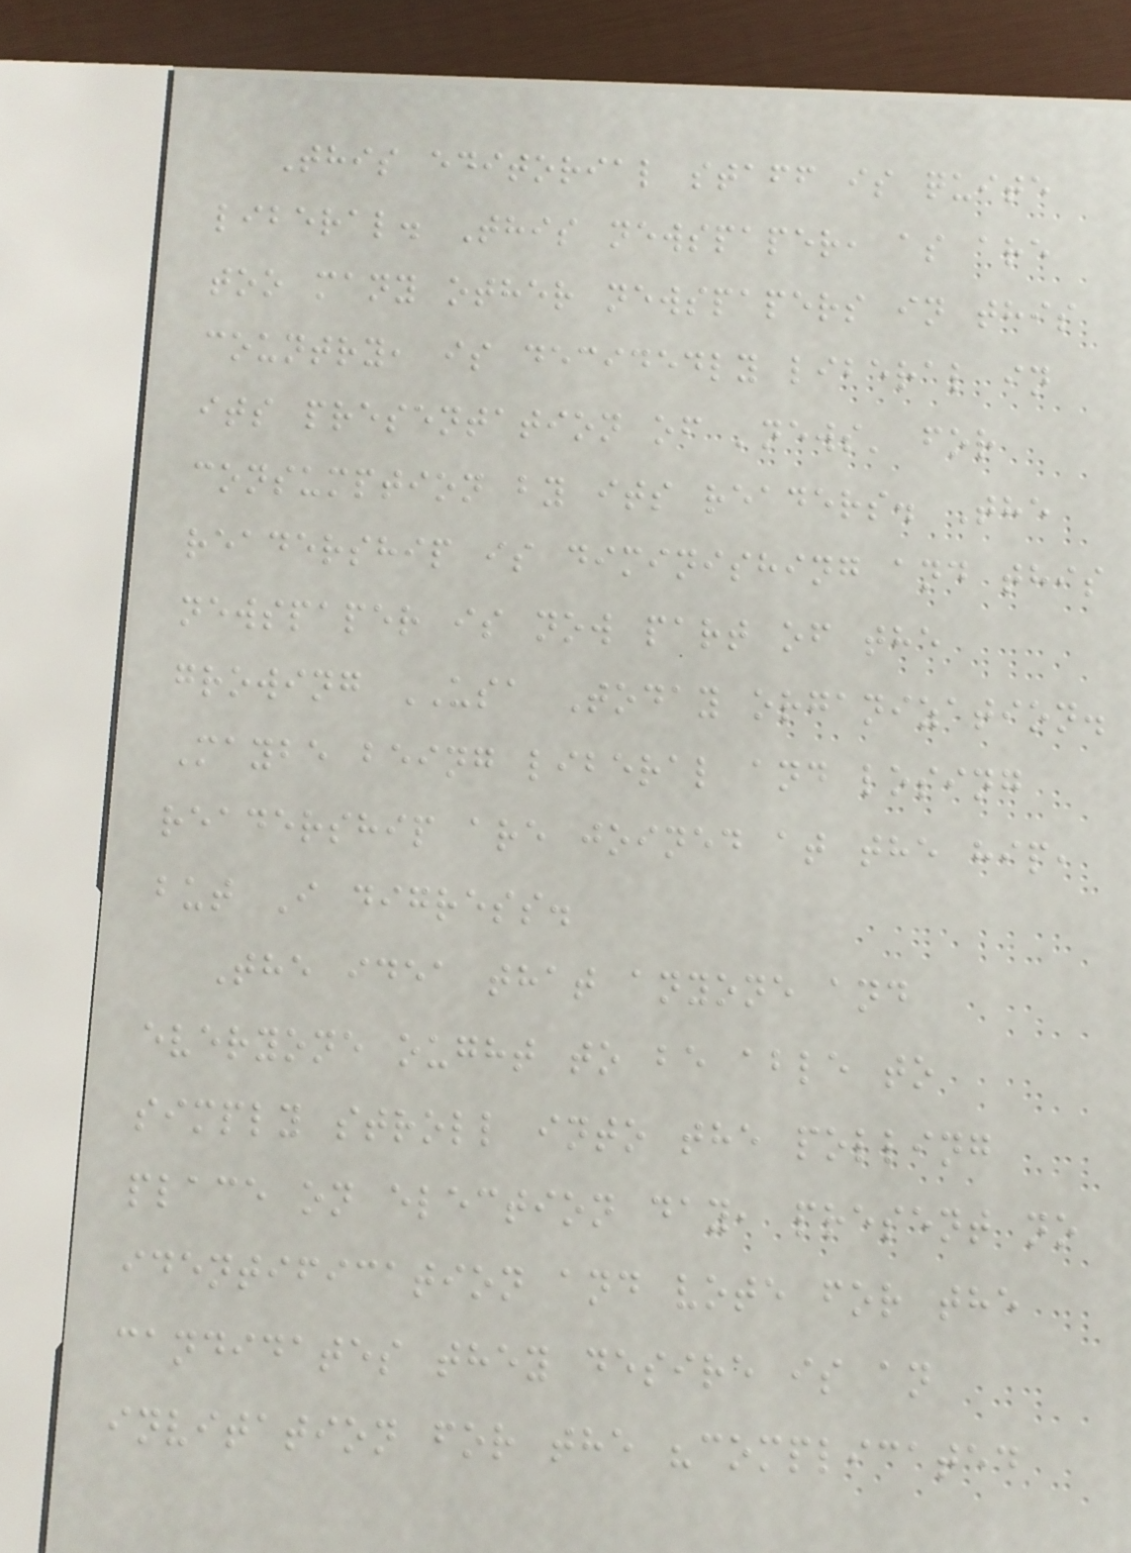This editorial staff is quite
liberal. This newspaper, as are
too many other newspapers in this
country, is decidedly liberal in
its presentation of 'news' for
consumption by its readers. The
readership is diminishing and this
newspaper is now part of the
growing USA Today organization.
Maybe being liberal and losing
readership are joined at the hip,
but I digress.
The idea that anyone and
everyone ought to be able to
simply stroll into the polling
place on election day, present no
identification and vote for the
candidates they desire is an
invitation for the "complicated
